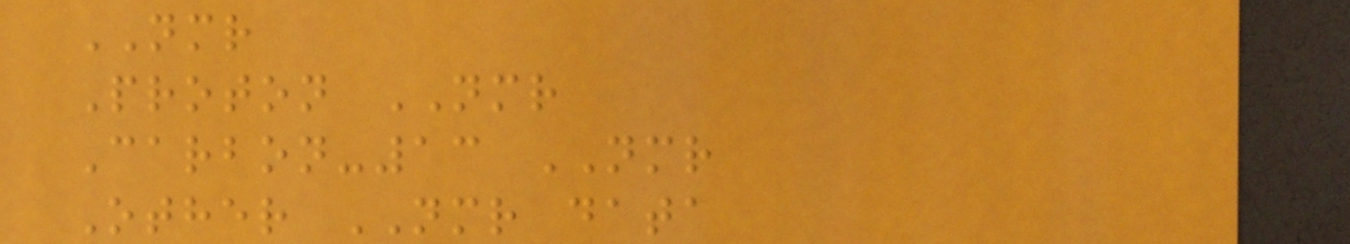NMR
Proton NMR
Carbon-13 NMR
Other NMR data
